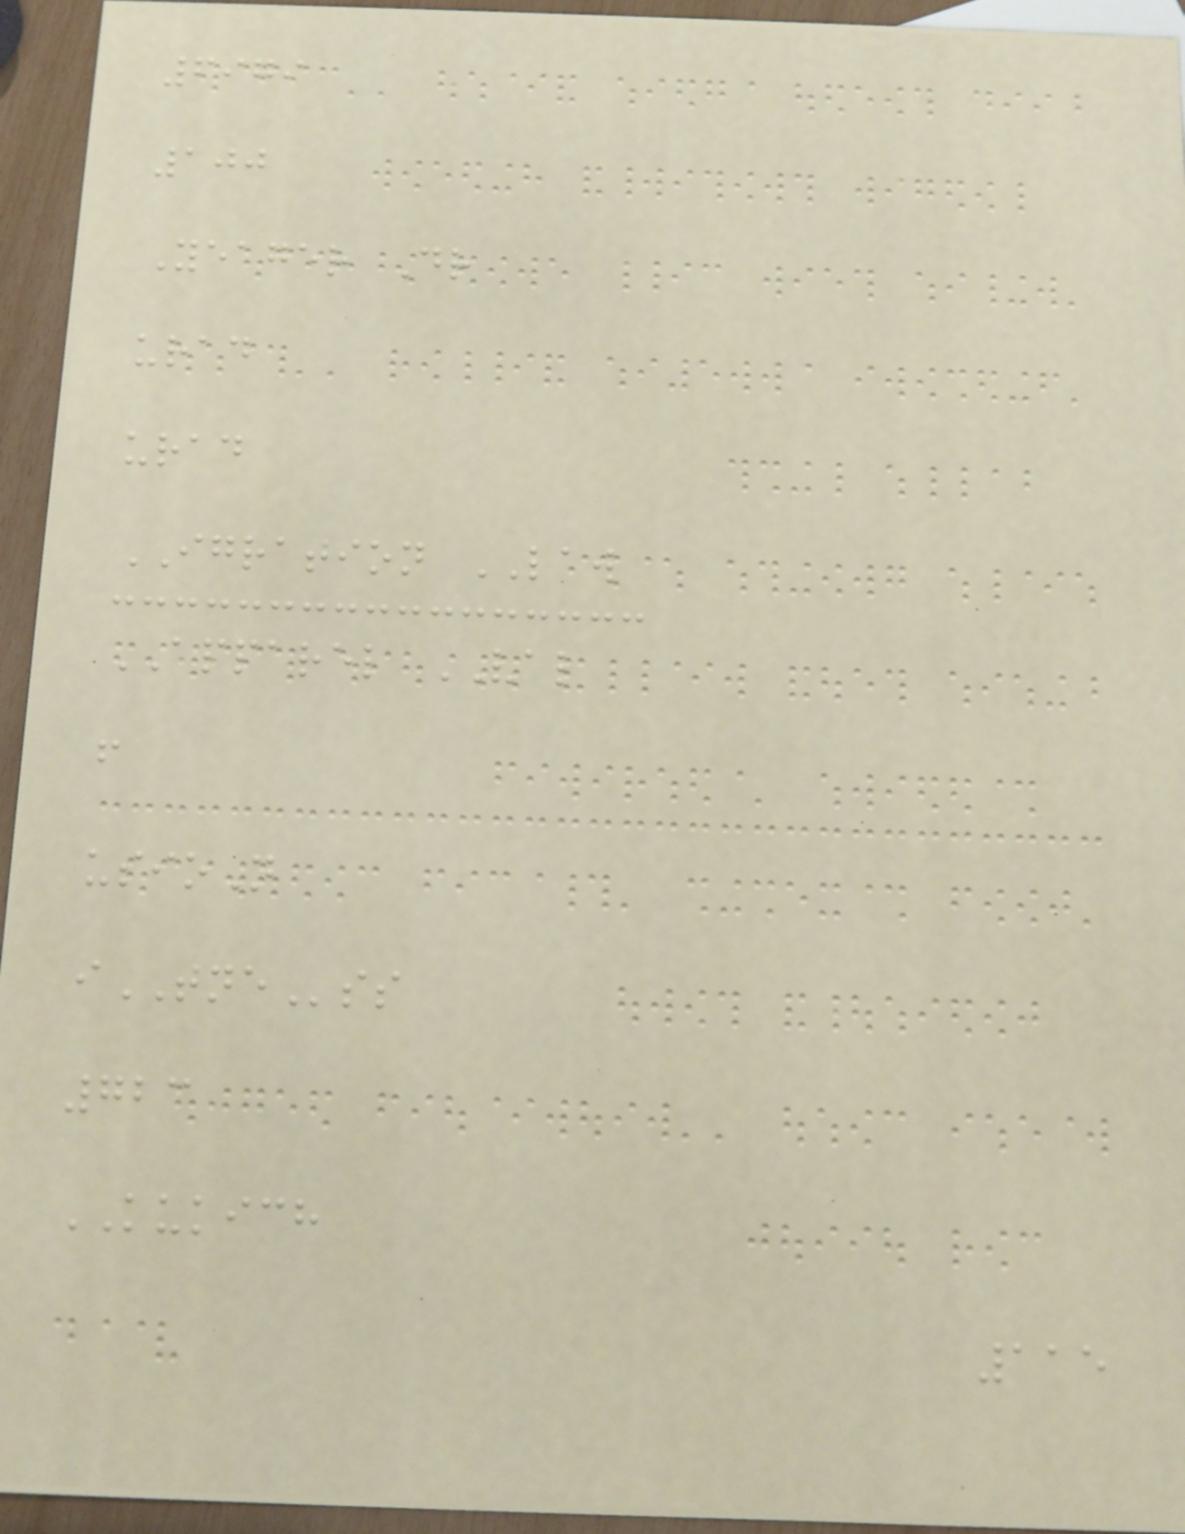6979
100
Yeager Dr
urad
urad
IGRATION LAW
APPAREL VAL
f
usioN
iTNEss
723
KUKICH
115
